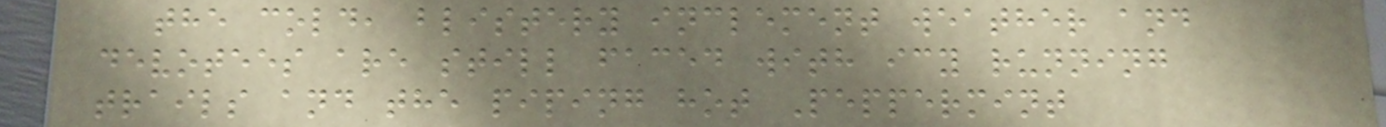the cold, blistery inclement weather and
devotees are still faced with icy running
trails and the piping hot Peppermint
